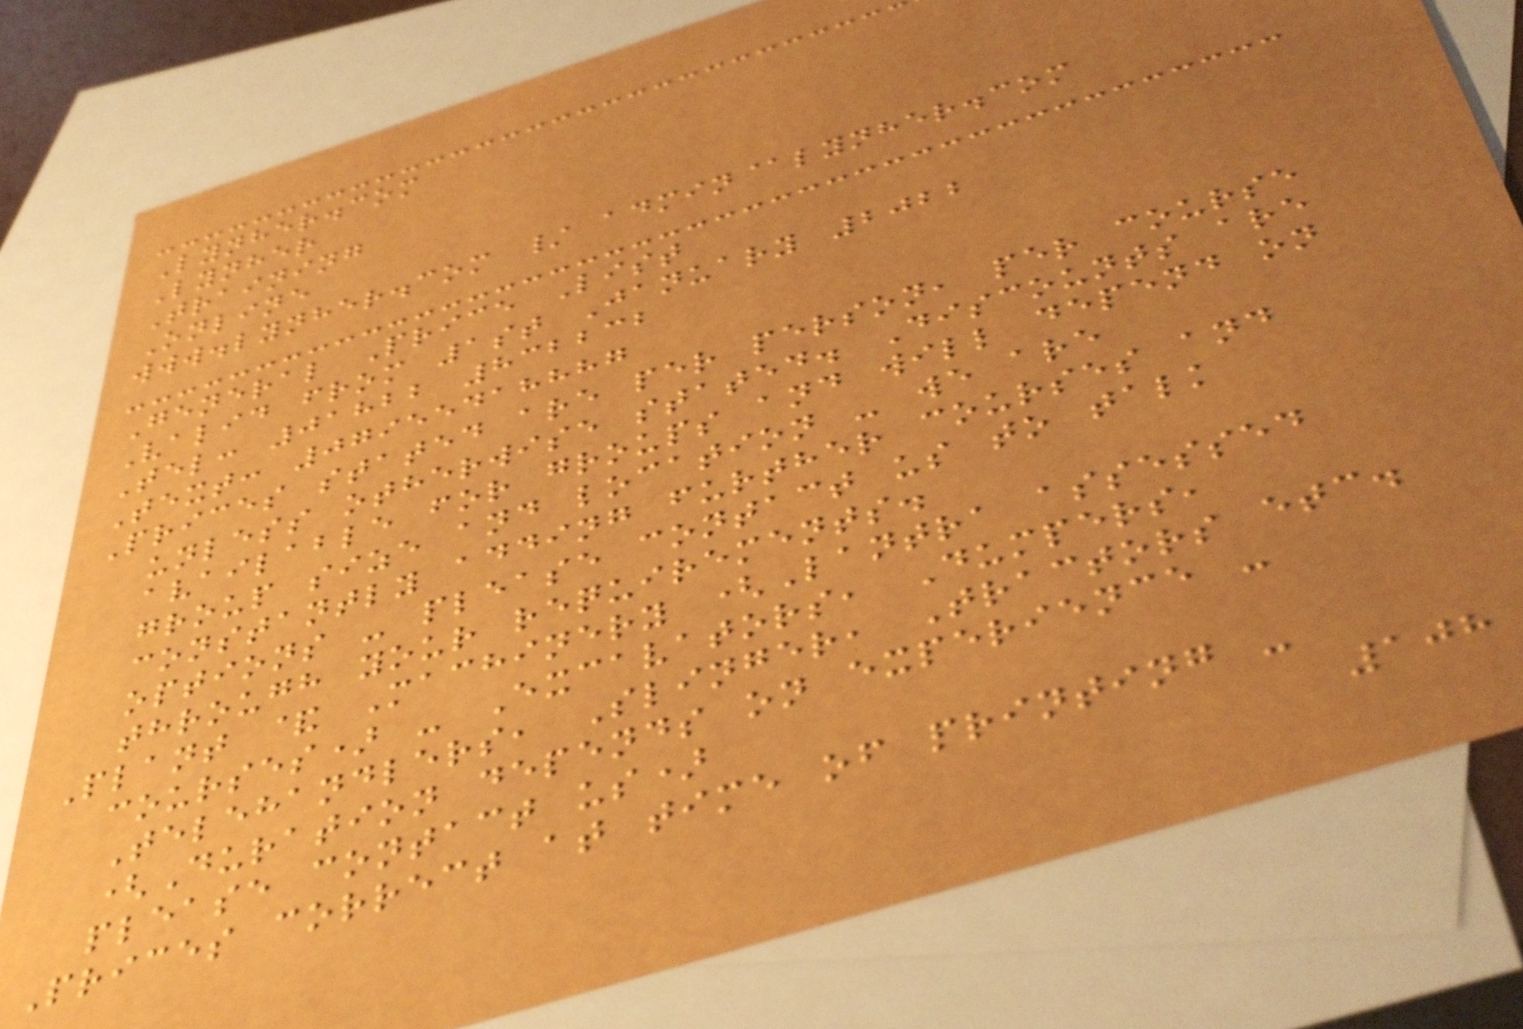Lynher.com
Lynher
Training
Online
www.lynher.com / admin@lynher.com
General Price List
Valid from 1st January 2022
Tel: 01822 832232
Text: 07955418887
Prices stated are per person, per course
unless otherwise stated. Discounts are
available for groups and will depend on
group size and location - we are
constantly adding further courses and
options - please contact us to talk
through your requirements.
Plant & Machinery (Lantra assessed
courses) - Excavators, Dumpers,
Telehandlers, Slinger, Tractors etc.
(Duration depends on experience -
please contact us)
Prices correct at time of printing -
108
